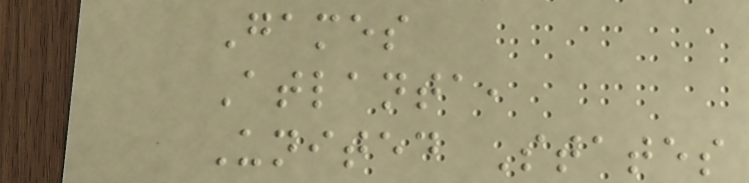Games
Atlanta,
United States
